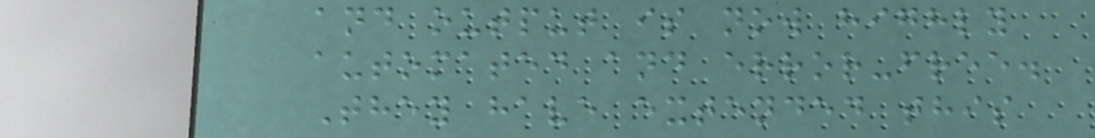and output is now highly
automated and error-free.
They have extended this
